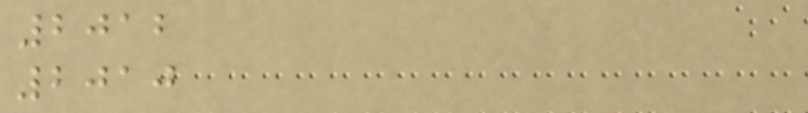2012
2010
